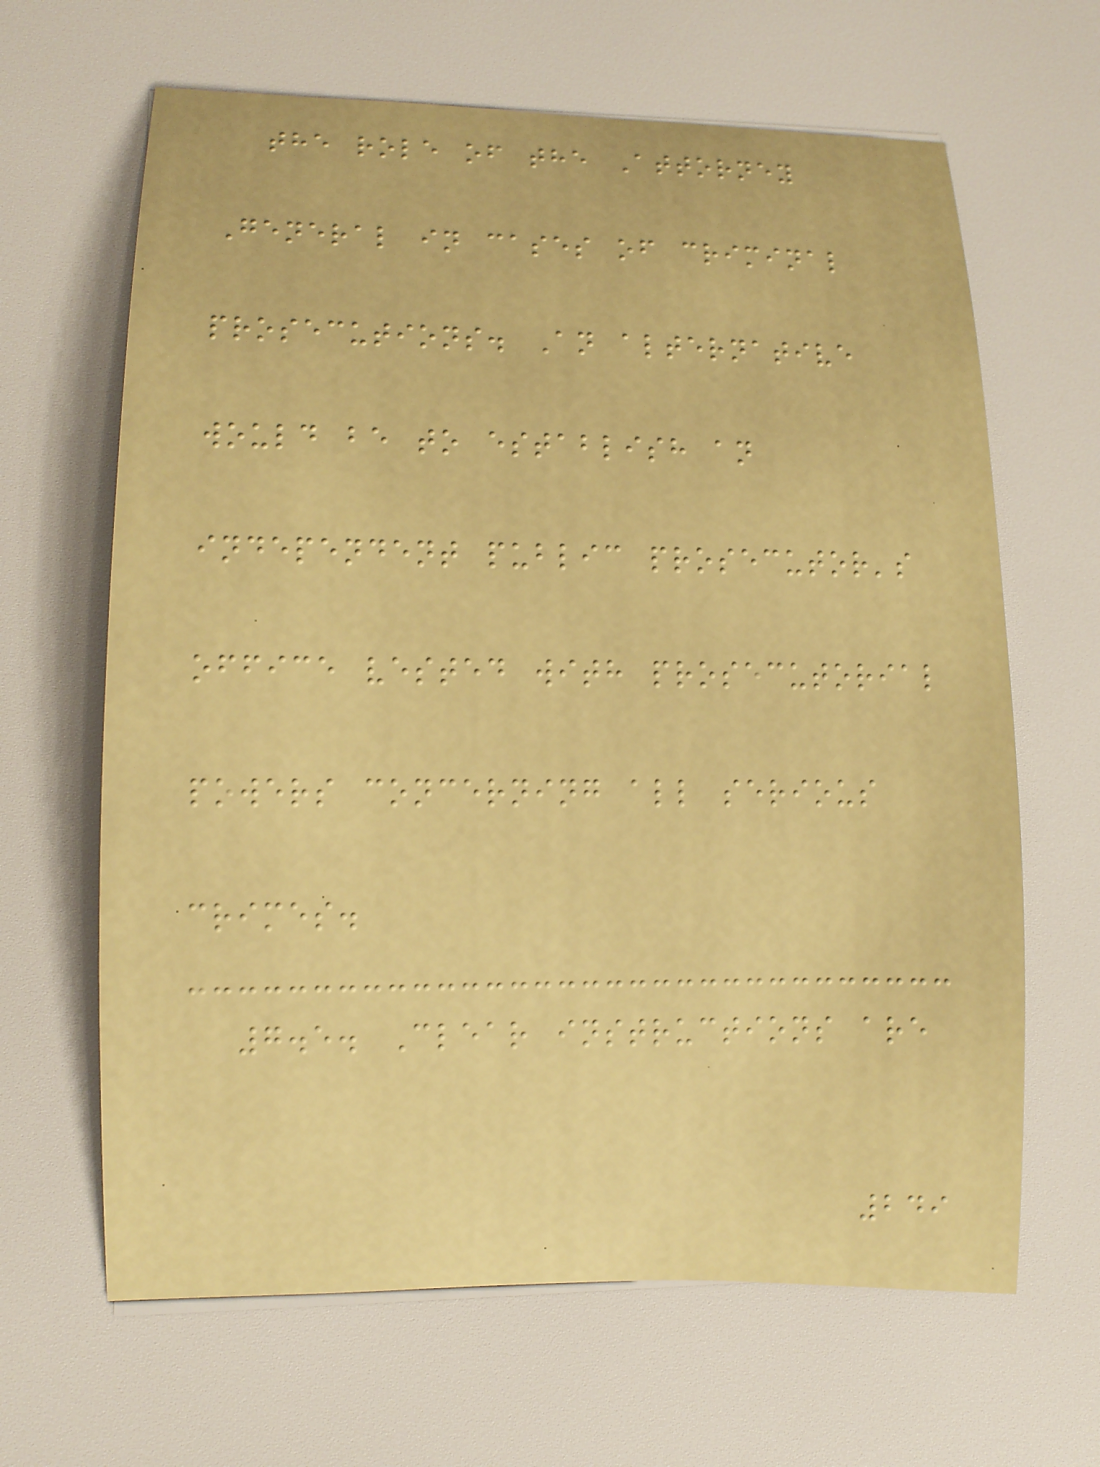the role of the Attorney
General in cases of criminal
prosecutions. An alternative
would be to establish an
independent public prosecutor's
office vested with prosecutorial
powers concerning all serious
crimes.
7.5. Clear instructions are
249
